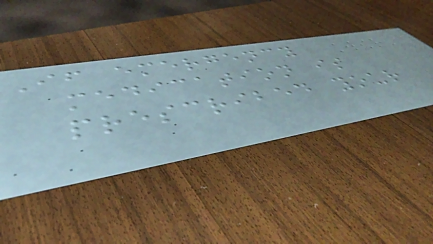If emergency
medication is
prescribed your
